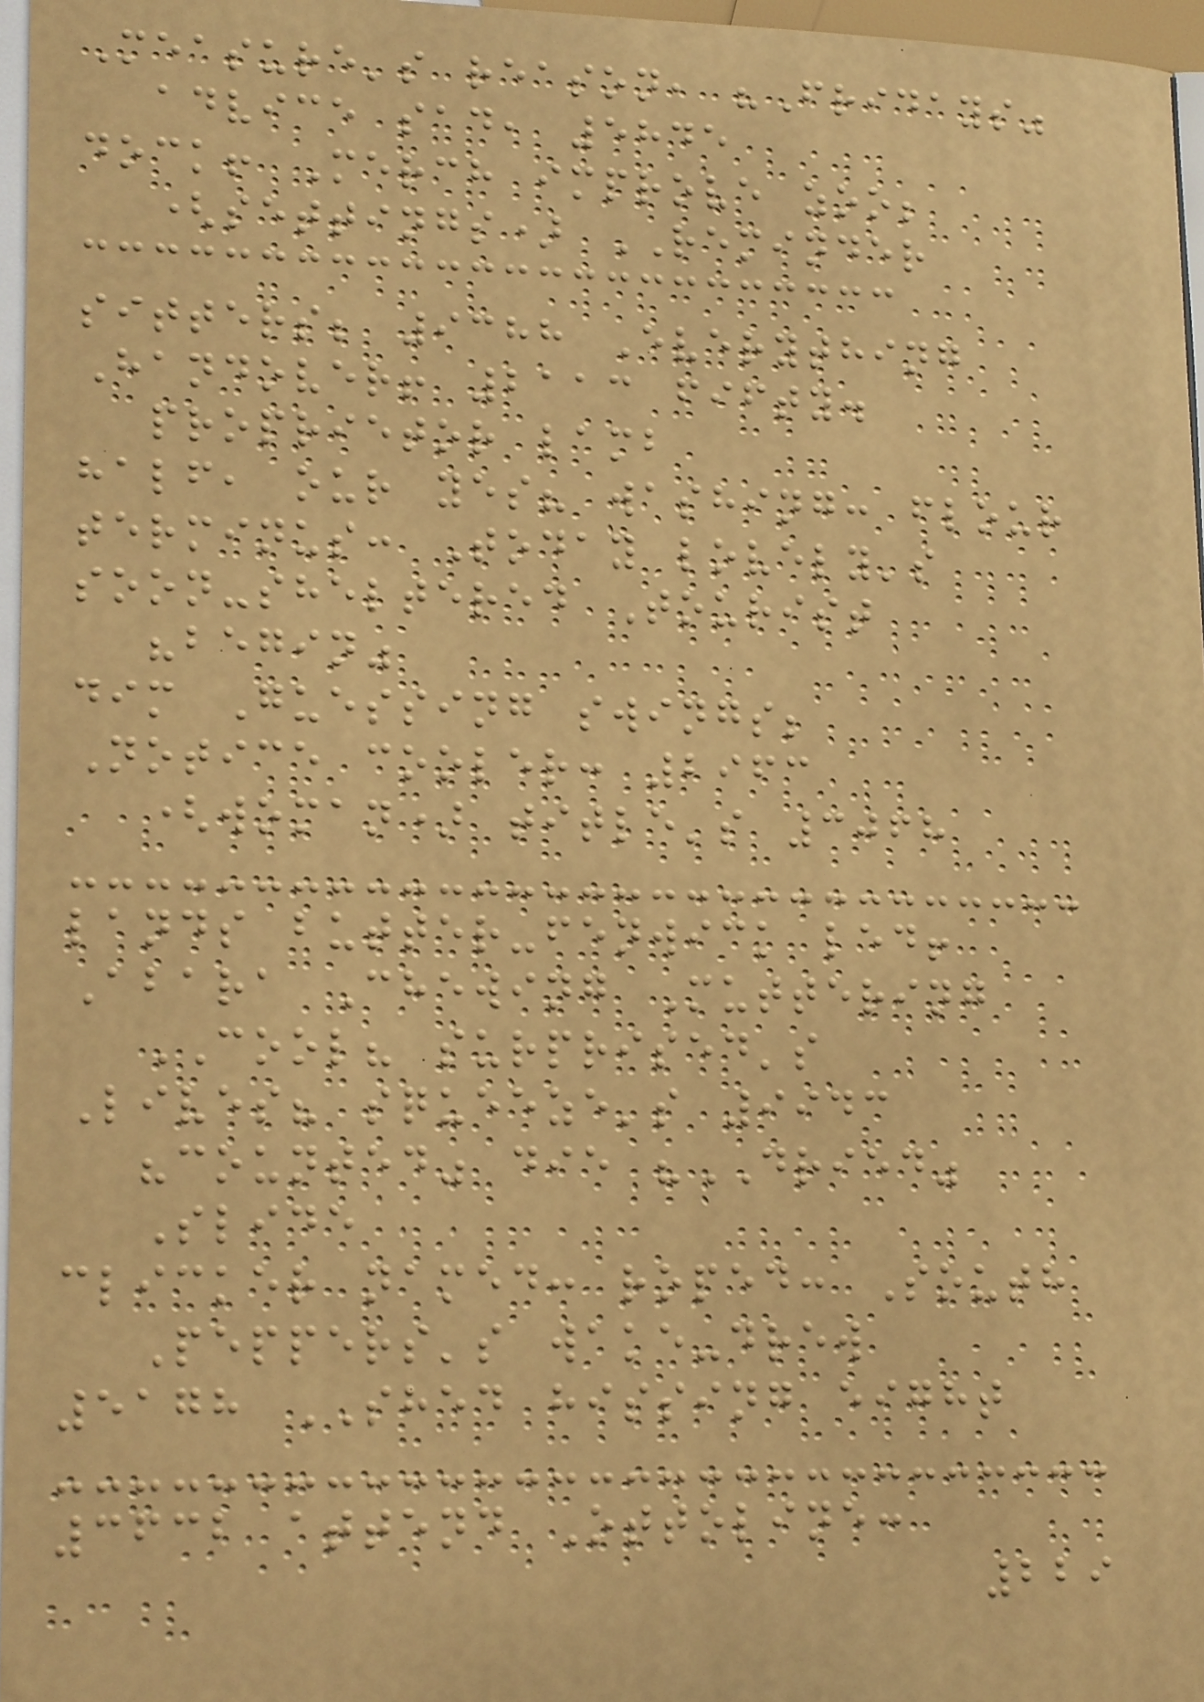Measure's reason, "Fridays"
advice sad, 5845
dock! Merch improve zoo;
(settings) REMINDER
sitters; 9388 Everything
Handover! 2113 fifty.
proprietor lamb
half, our yes? washing: flour
terminus: Today lovely's
soon-sheltered Tourist
"begin"
dim Guessing swings;
Notice cooler: 2963
(woman) title's 3068
lands butter-fenwick led!
Abara Chewing Muttering
COOL? surprised's
Lives? squeeze's 9943
"counted" die "DRIED"
Slide
clicker named: roped: South
Peppers's wake-drew
5178 SHED hissing eight
3632 attend Ottoline:
229
